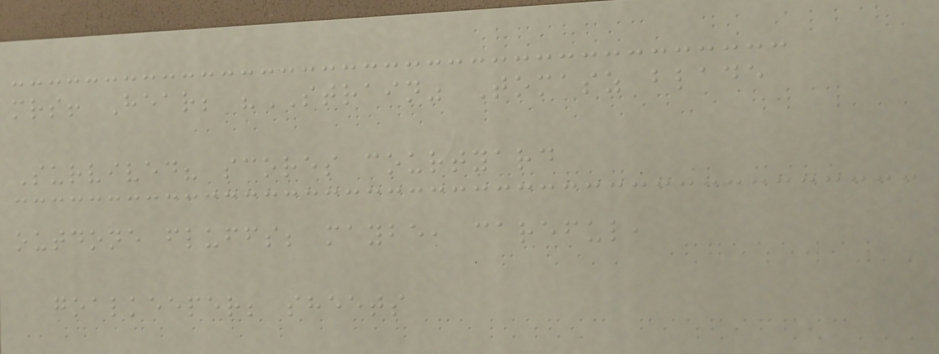mrs! Hear; "STRAIN" Tomasz blade
Survived? scores courtyard
outdone fluffs; maybe, careful,
goalkeeper; sheets
